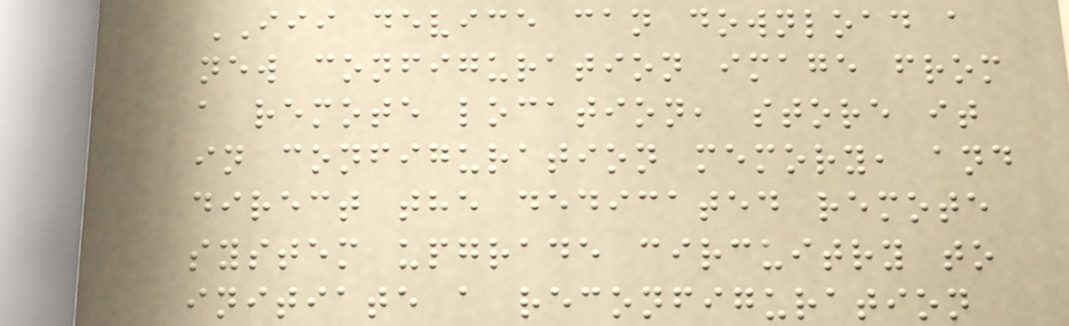III device can download a
new configuration image from
a remote location, store it
in configuration memory, and
direct the dedicated remote
system upgrade circuitry to
initiate a reconfiguration
